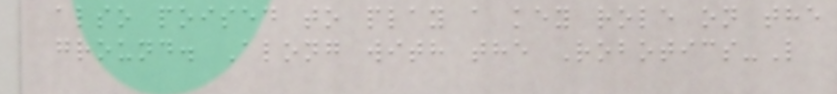also poised to play a key role on the
ground. Along with the Robotics-L
